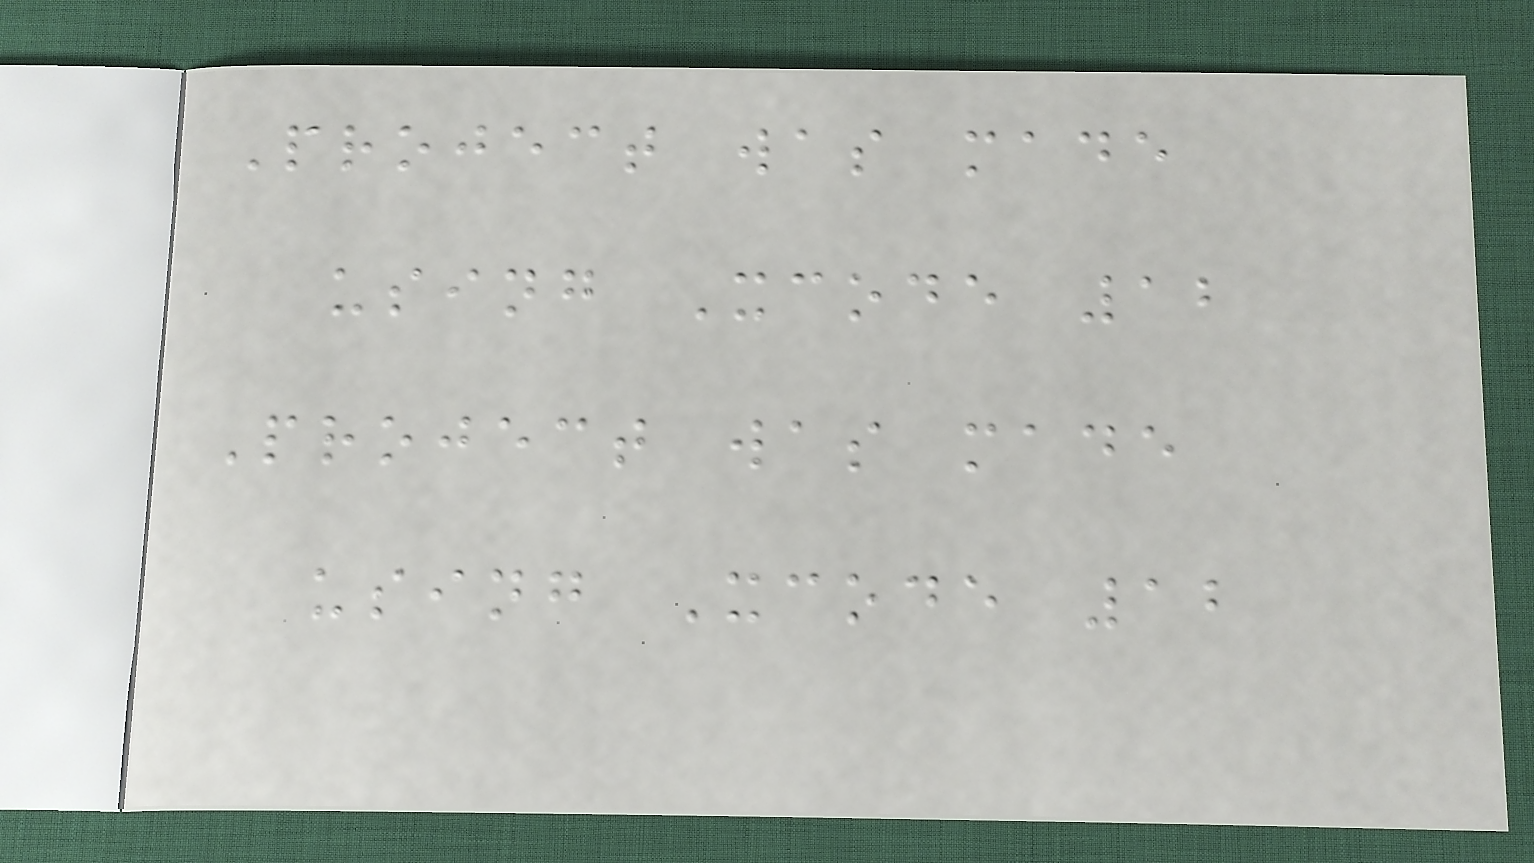Project was made
using Xcode 12
Project was made
using Xcode 12
